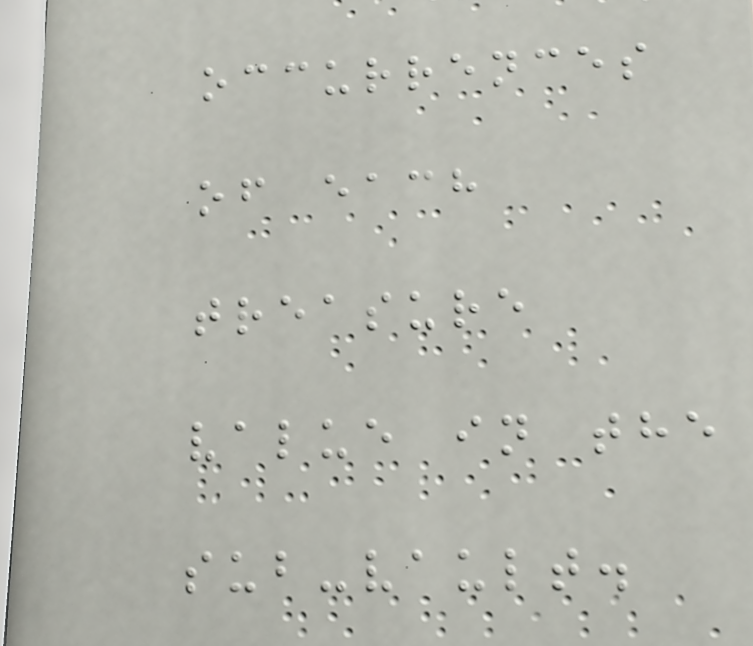occurrences
of each
treasure
value in the
sub-vault.
